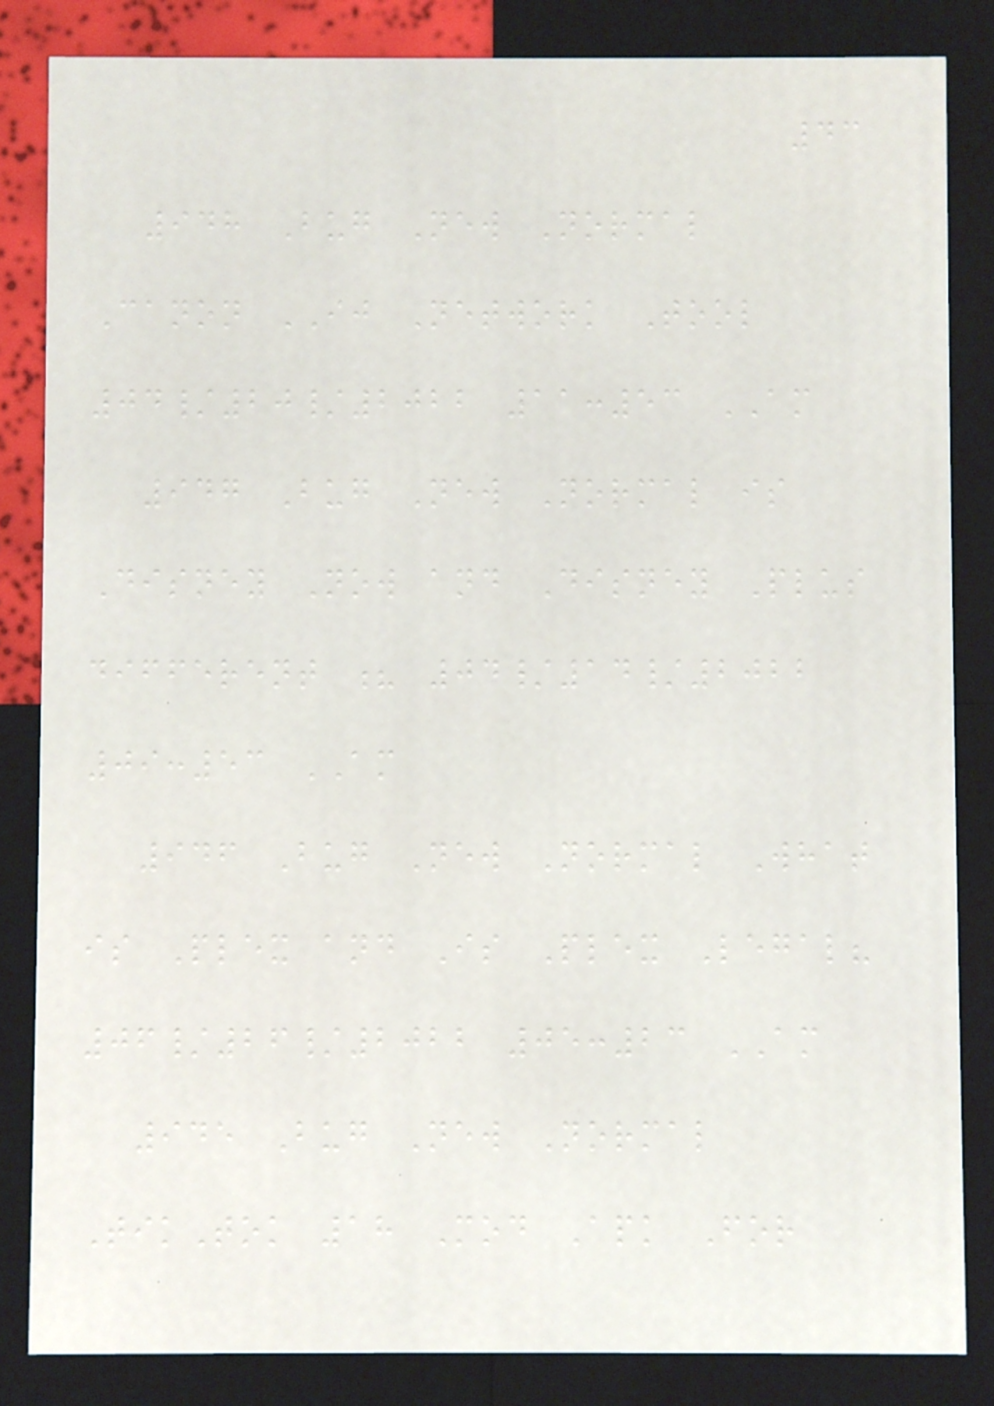43
948 Bug New Normal
Canon IJ Network Tool
04/20/2022 11:53 AM
947 Bug New Normal is
Disney Now and Disney Plus
different ? 04/14/2022
09:53 AM
946 Bug New Normal What
is Plex and Is Plex Legal?
06/26/2022 05:23 AM
945 Bug New Normal
TikTok 18 Mod Apk For
